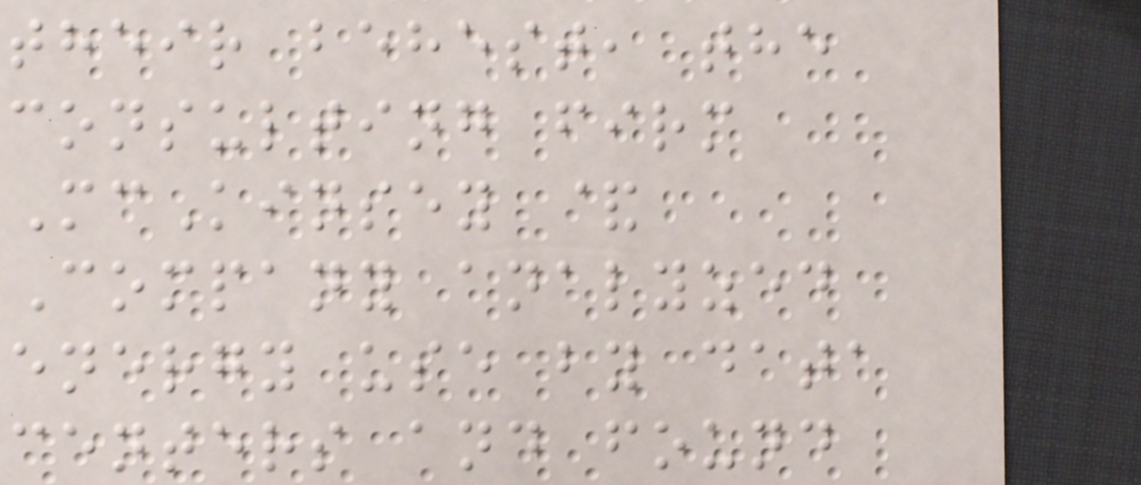their behest, the
consulting firm
McKinsey &
Company analyzed
energy use by data
centers and found
